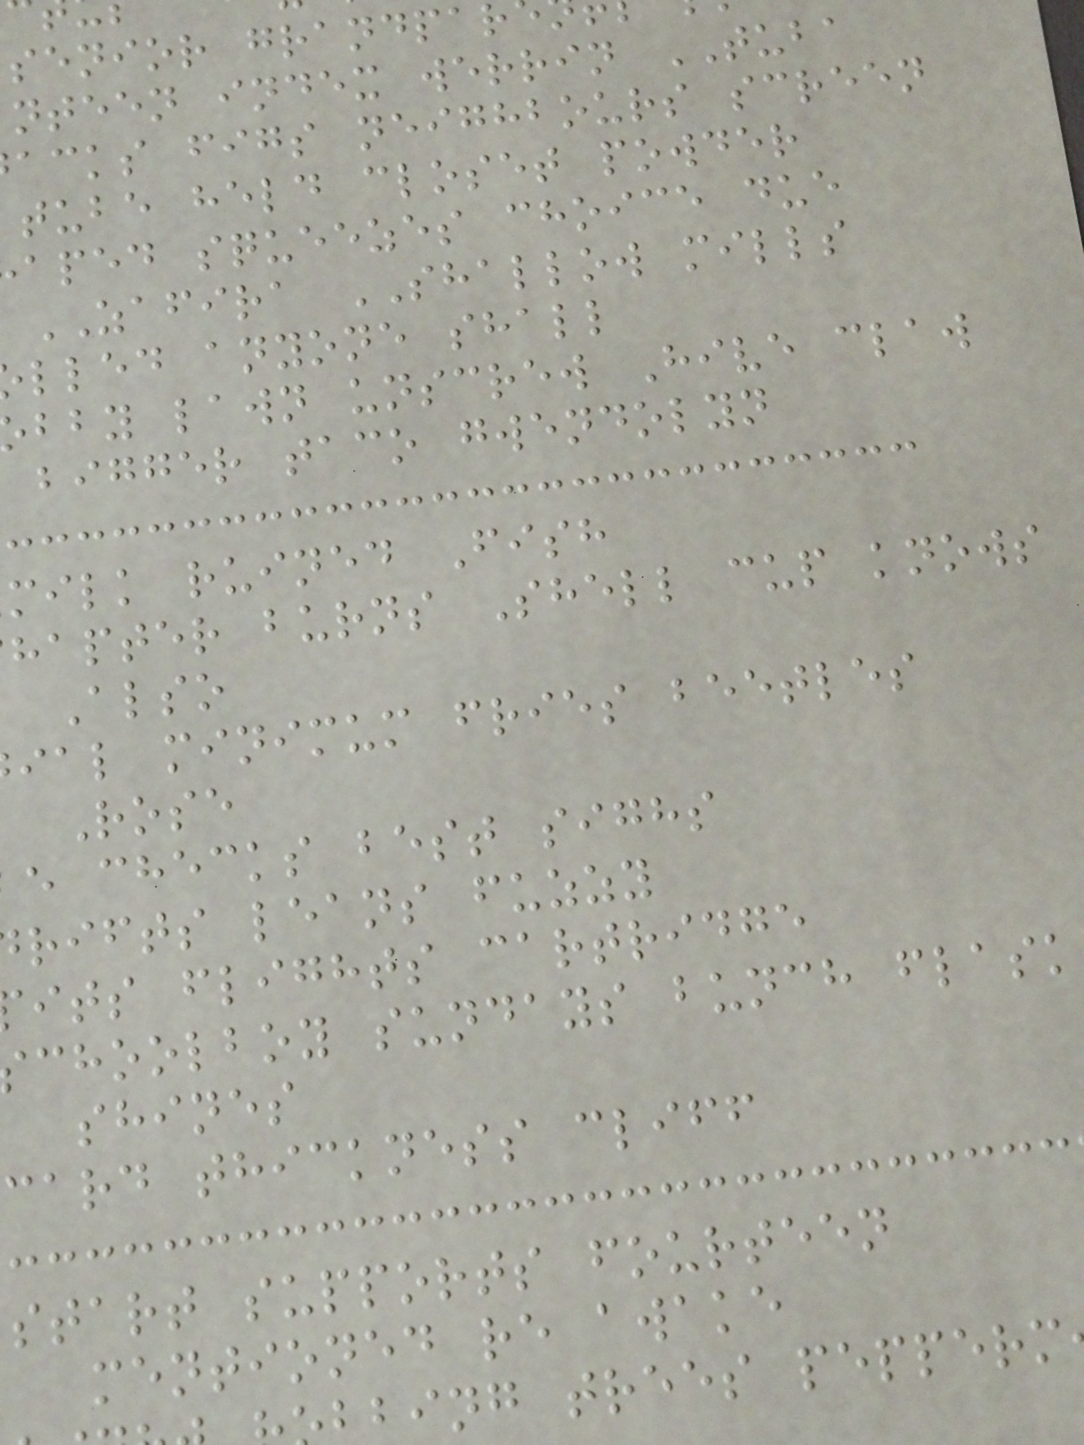senior grandpa
nteen index werrin TUBA
acks figs neighbours screen
tube held closet powder
aped squeezes choice due
ZAFIRA SHALLOW mills
lled anyone shall
bby lawn unscrew Hive claw
bigger taco gwendolyn
milk ruined Fish
hapter burns Shell cup knows
Also
ial minimum fries beetles
Rose
e checks best sighs
rifts leans fuzzy
its flights cartridge
choolboy sundays bunch flask
shines
card thickness cliff
start supports fourteen
mentioned re awake
bing trees pepperm
